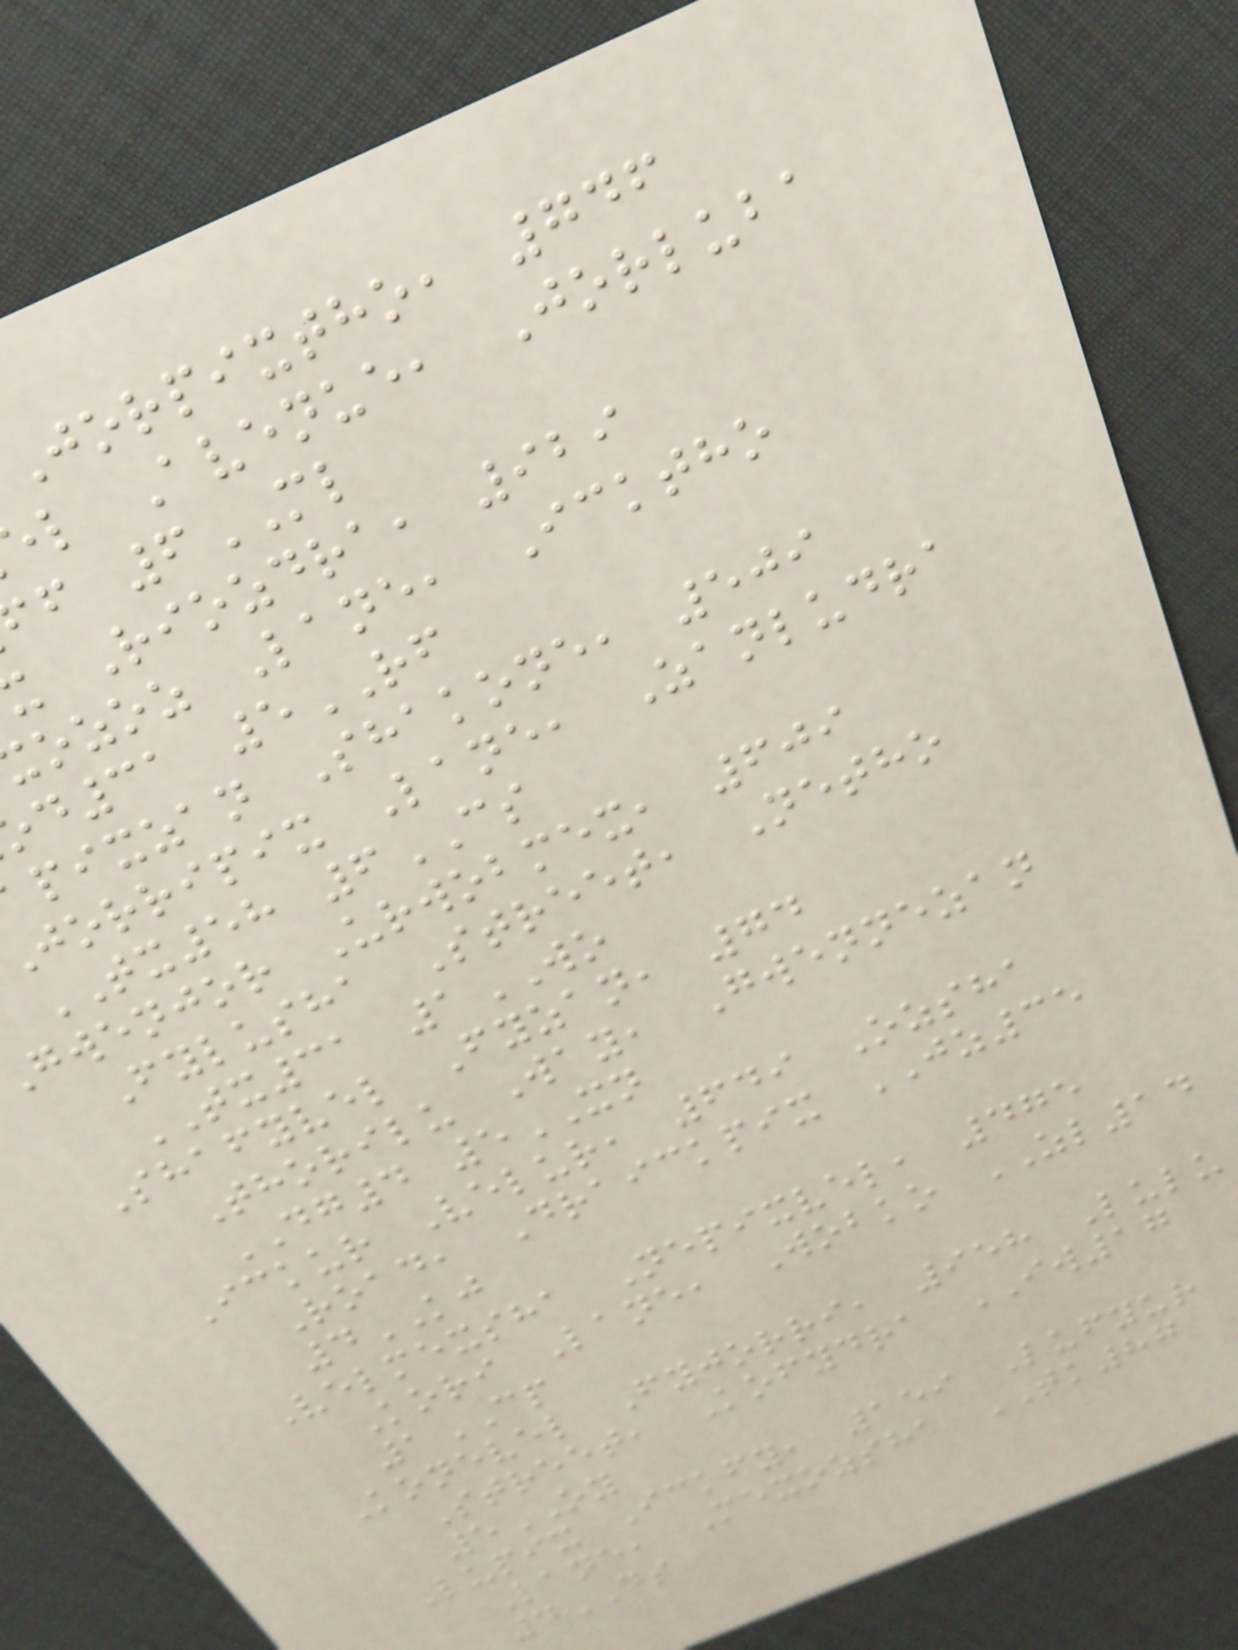jorpixtho, 746
l Avenue, Jorluba
f 6ML
Riozdra, 929
ozoz Lane, Icktho
d31 5RF
pixzan Shakone, 509
jorripix Lane, Zanludra
TX58 6CS
gwenjor Urwobmex, 609
Fylusha Street, Netho
TX31 1WO
Shafyvel Fyzan, 74
Thorilu Way, Gwennezan
DG4 5XN
Ickur Velur, 649 Ozsha
Road, Draickpix JZ35
4KJ
Velmexsha Nepixvel, 475
Kori Lane, Wobko ZL14
1CP
Konevel Fyjorri, 958 Lulu
Street, Kofydra IW17
5OY
Lupix Ickfy, 159 Lufyur
Lane, Mexozsha TK87
4DS
